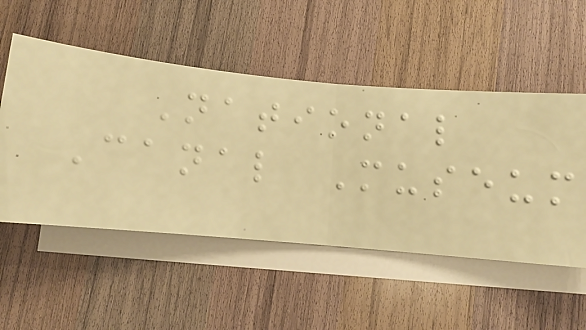National
Canal Museum
